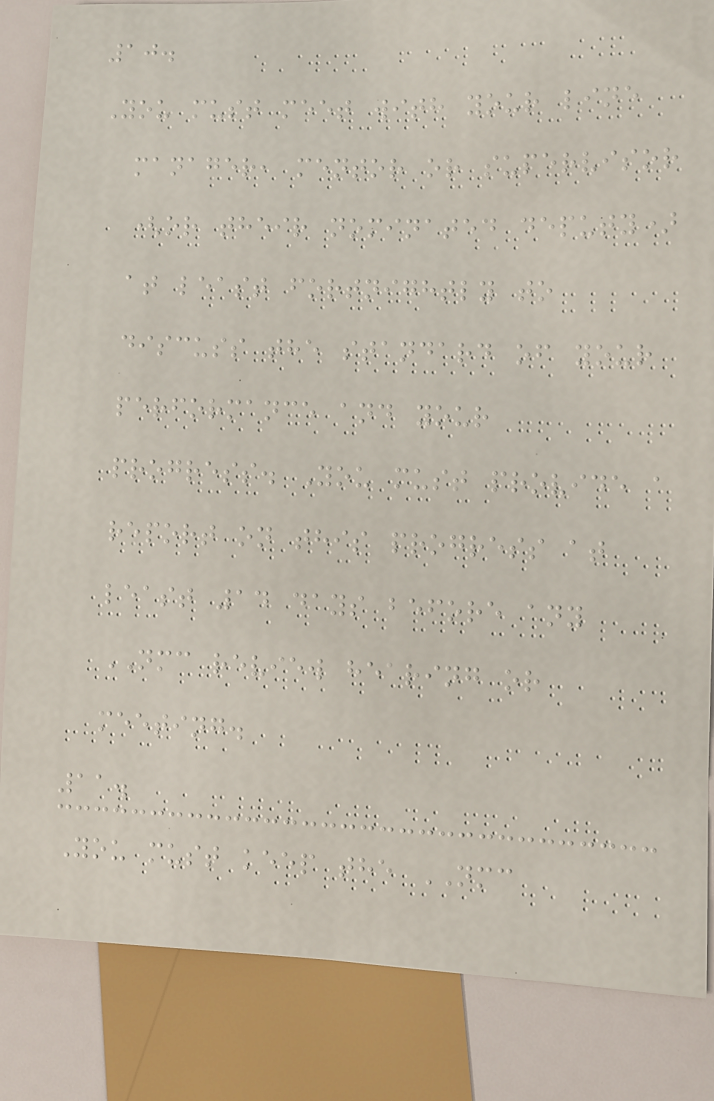10.
You must meet with your line
manager, mentor or supervisor
(or their nominated deputy)
at least fortnightly to
discuss the standard of your
performance and your
progress. You must provide a
report on this progress at
least 14 days before any
NMC review hearing or
meeting.
11.
You must keep the NMC
